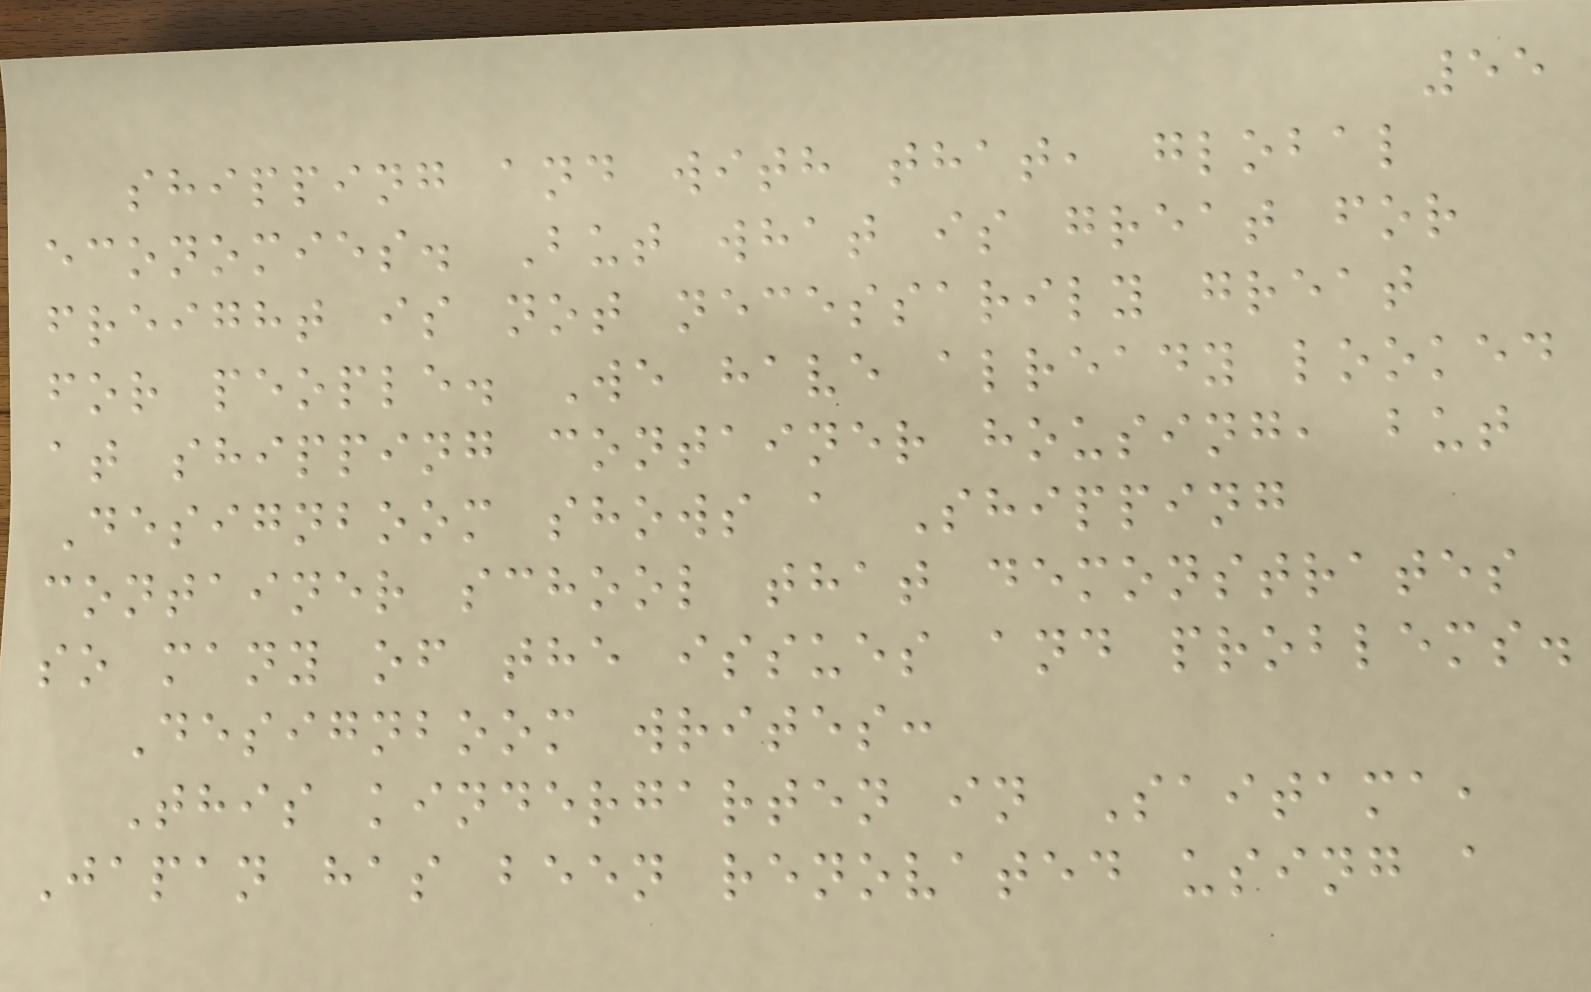55
shipping and with that, global
economies. But what is great for
freight is not necessarily great
for people. We have already looked
at shipping container housing, but
Designboom shows a Shipping
container school that demonstrates
so many of the issues and problems.
Designboom writes:
This kindergarten in Saitama,
Japan has been renovated using a
